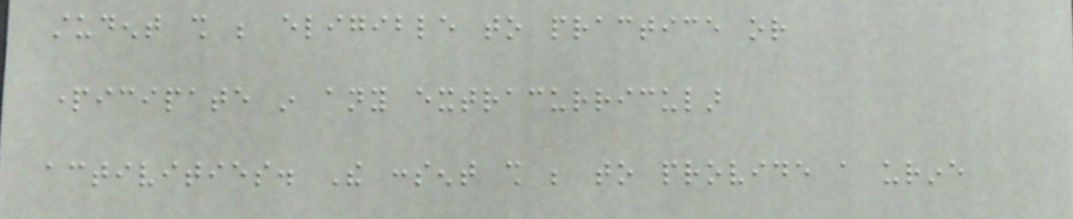student shall be eligible to practice or
participate in any extracurricular
activities. The consent shall be to provide a urine
